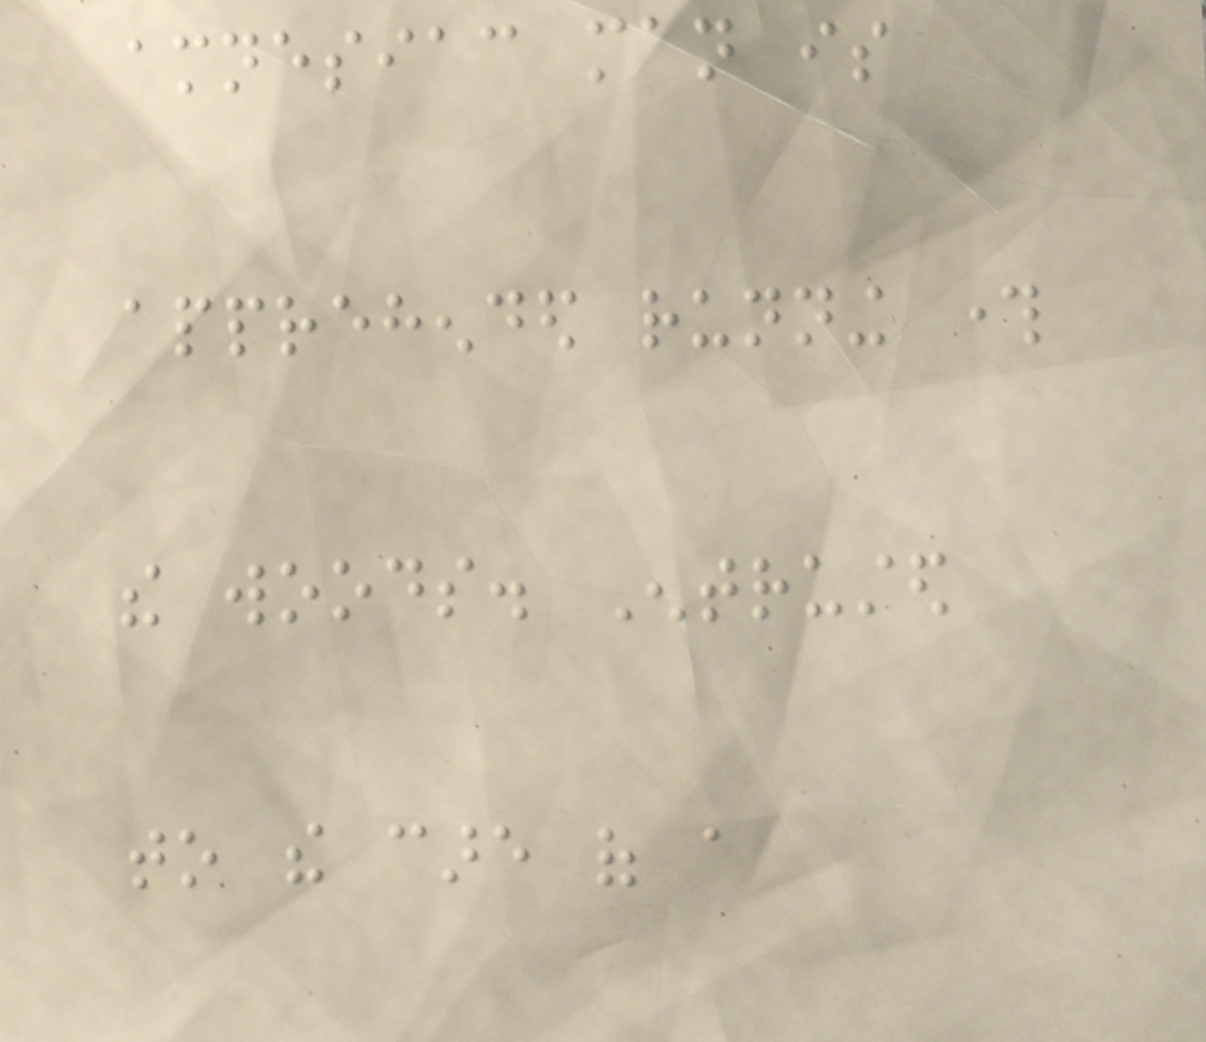amnesiac man is
apprehended running through
the woods. Entrusted
to the care of a
